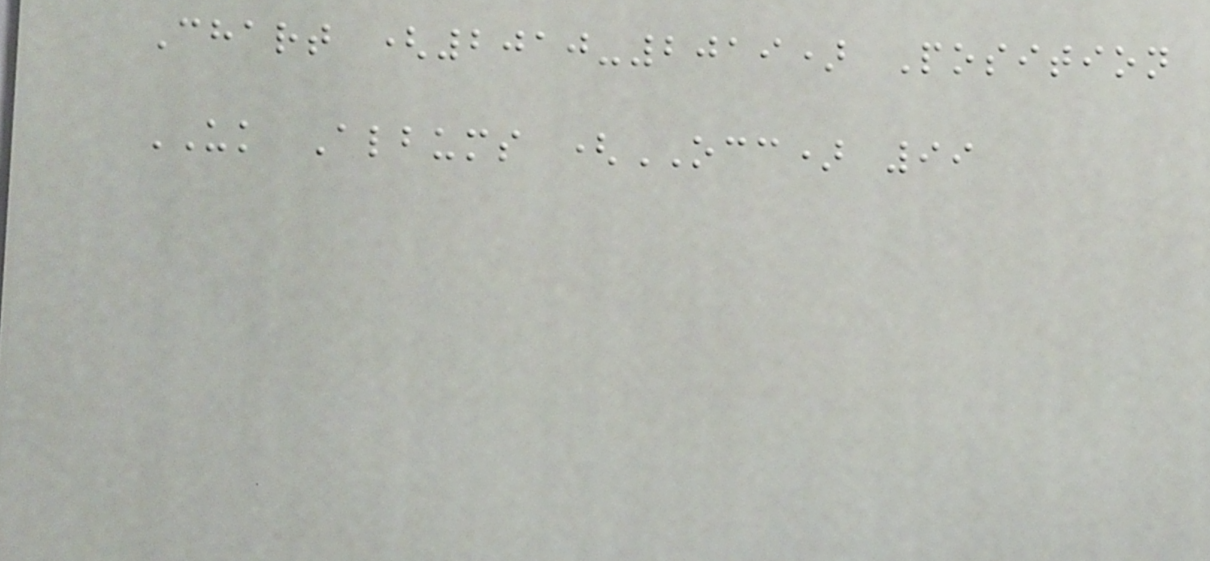Chart (2010-2019) Position
UK Albums (OCC) 99
